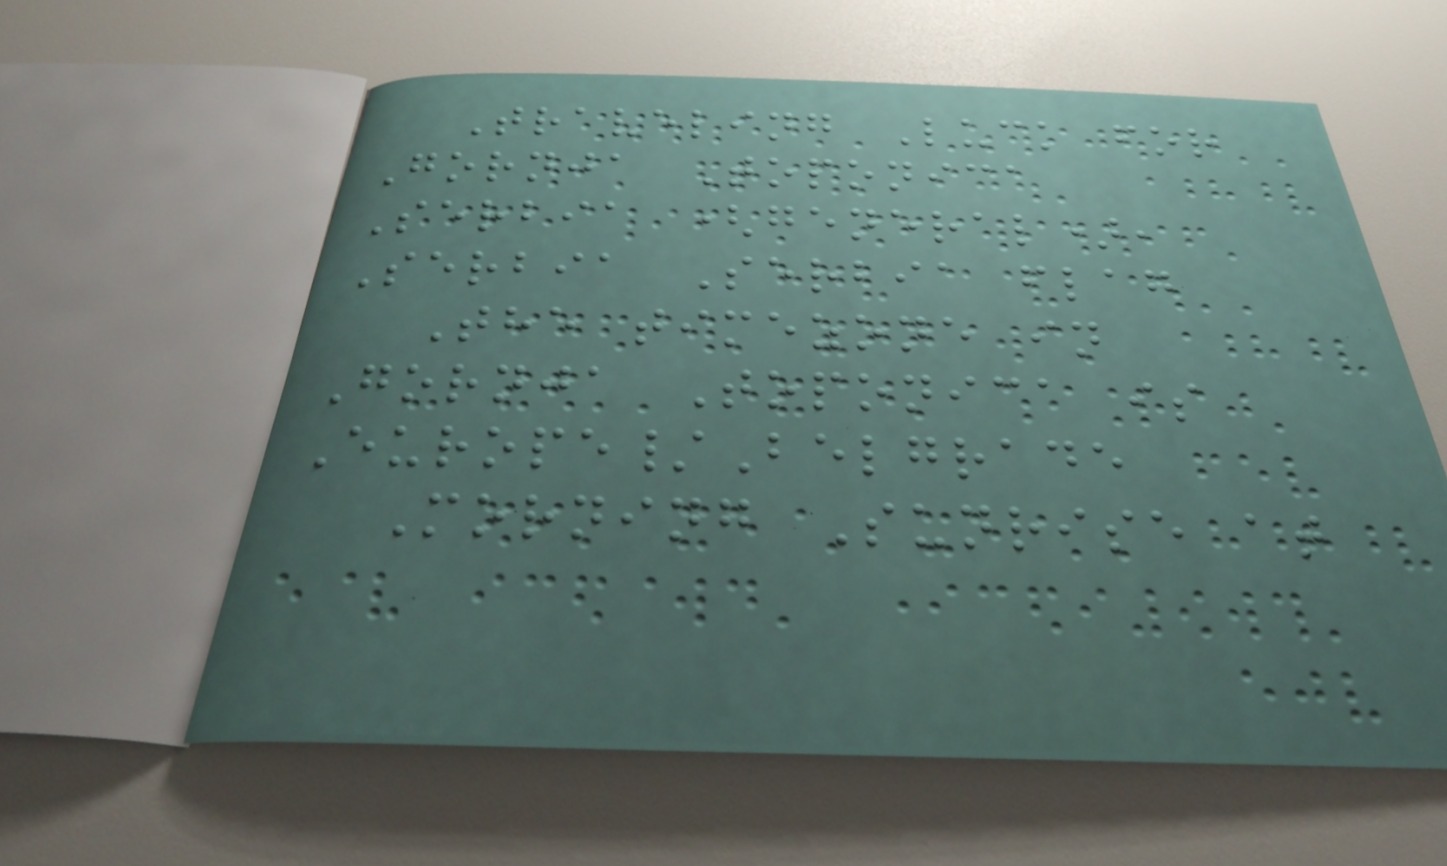Traveling Luck for
Gornja Toponica
Serbia (general),
Serbia Serbia flag
The timezone in
Gornja Toponica is
Europe/Belgrade
Morning Sunrise at
